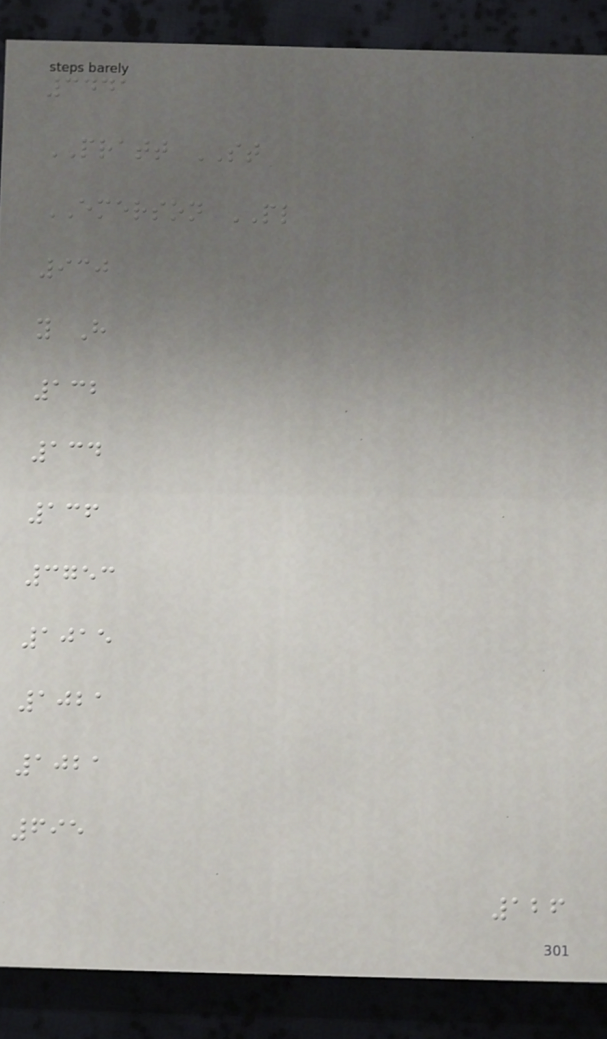3441
PRATT ST
EMERSON PL
930
y H
132
134
136
3753
1015
1021
1021
695
126
